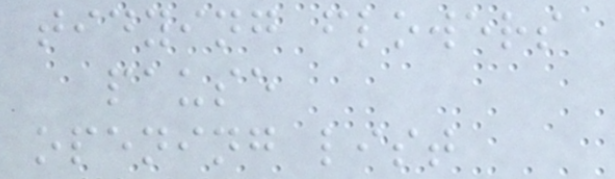tidying flowers
pause
opening list
